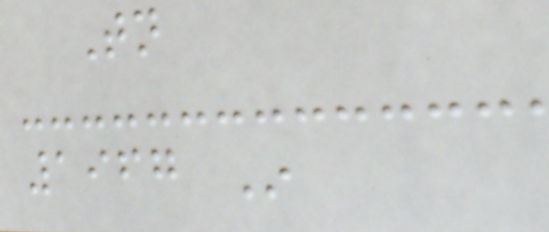Tonight
1967 In
